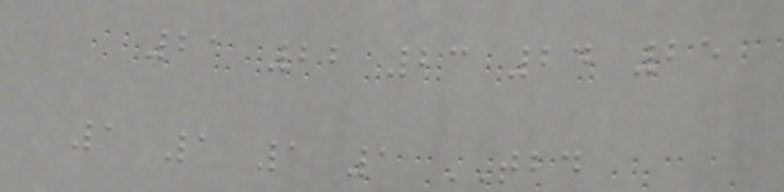21 22 23 24 25
1 1 1 1 TBD
